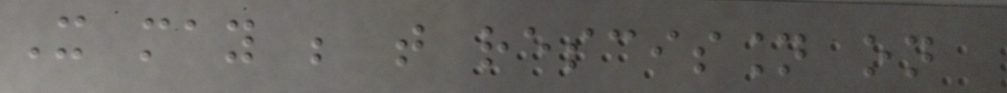It may be that rescission on
